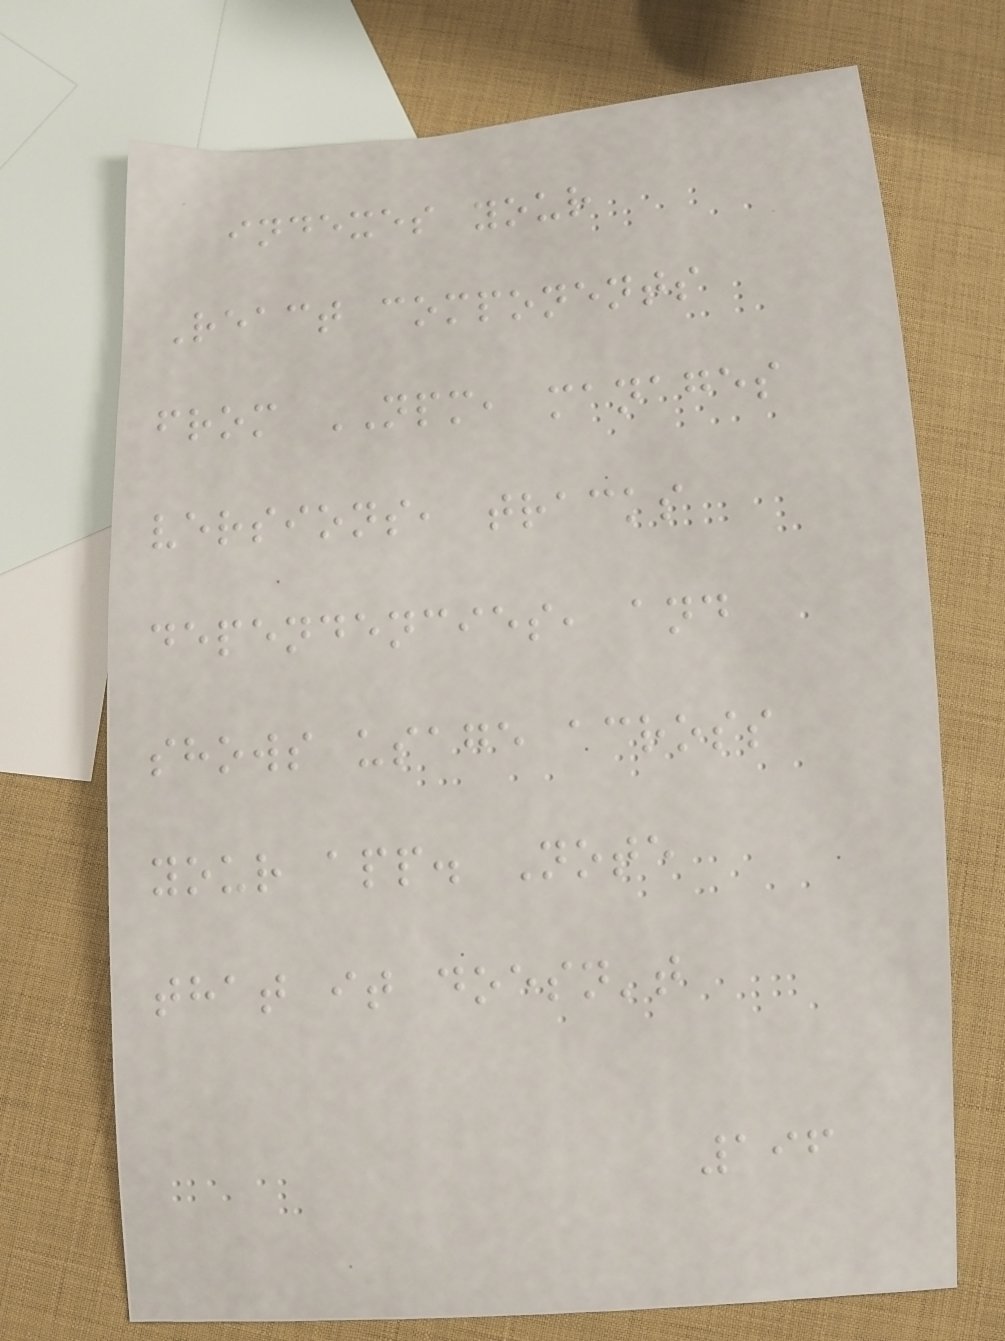indexes your
React components
from NPM, manages
versions, tracks
dependencies, and
shows usage across
your app. Note
that it doesn't
196
